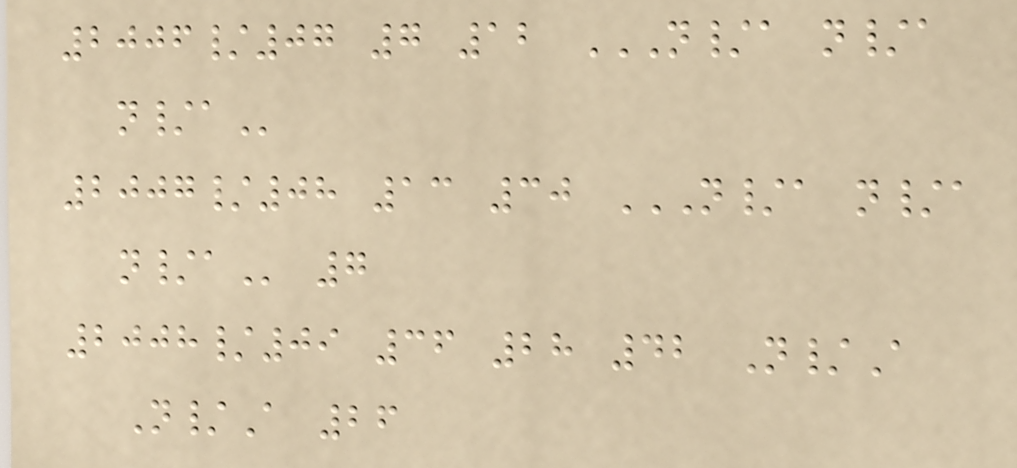2006/07 7 12 N/A N/A
N/A
2007/08 13 30 N/A N/A
N/A 7
2008/09 36 28 42 N/A
N/A 26
